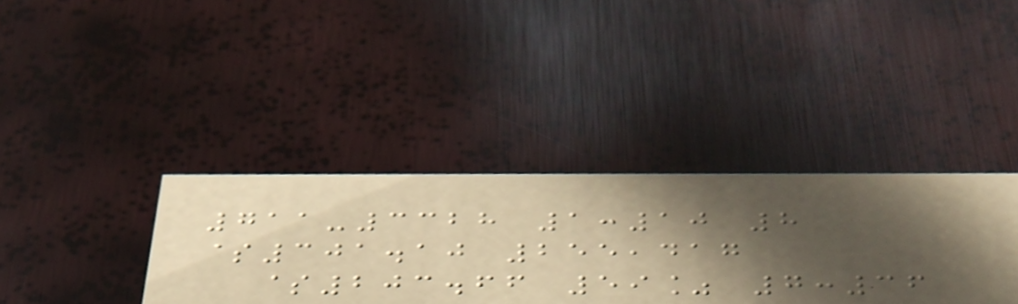711-3328 1:10 8
$301.10 255,417
$203.66 59% 7:36
